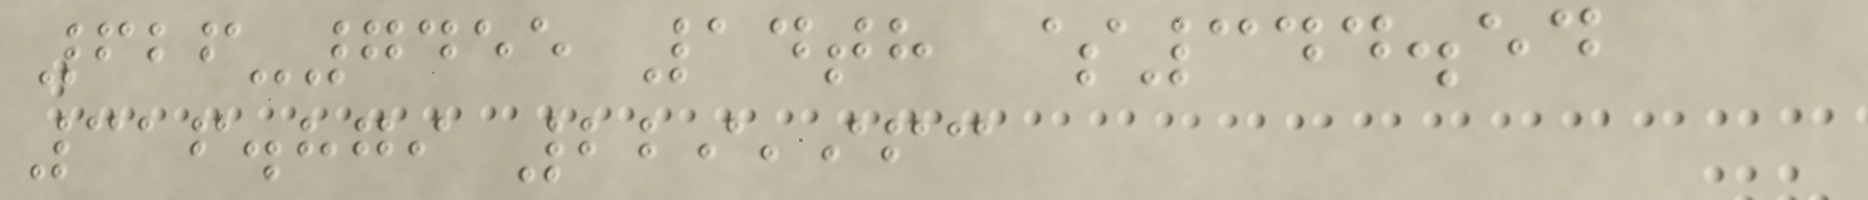626-7455 14th $344.54
316.879 229,963
